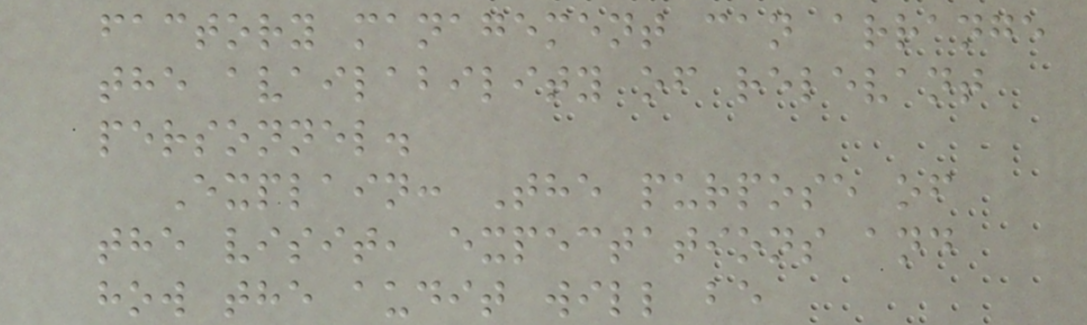factory management can arrange
the availability of relevant
personnel.
Explain: The purpose of
the visit, expectations and
how the audit will be
